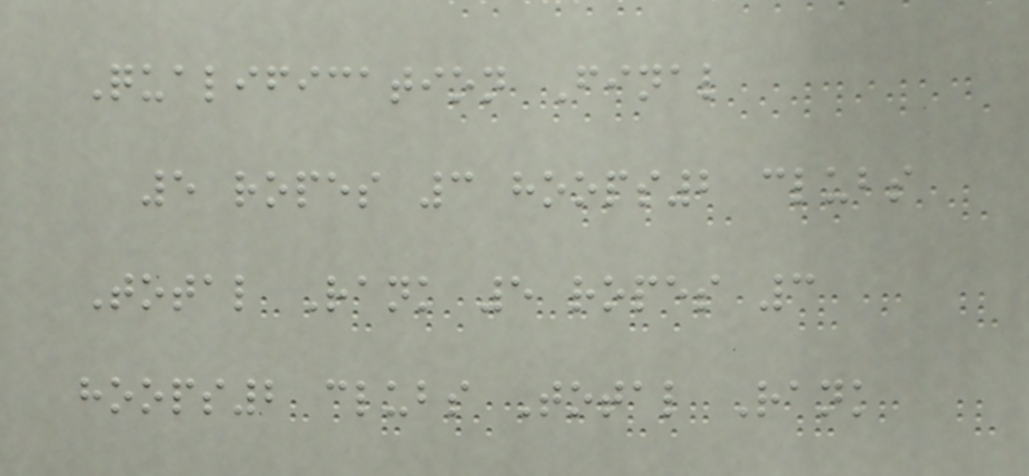Qualification Final
5 ropes 3 hoops2 clubs
Total Rank 5 ropes 3
hoops2 clubs Total Rank
